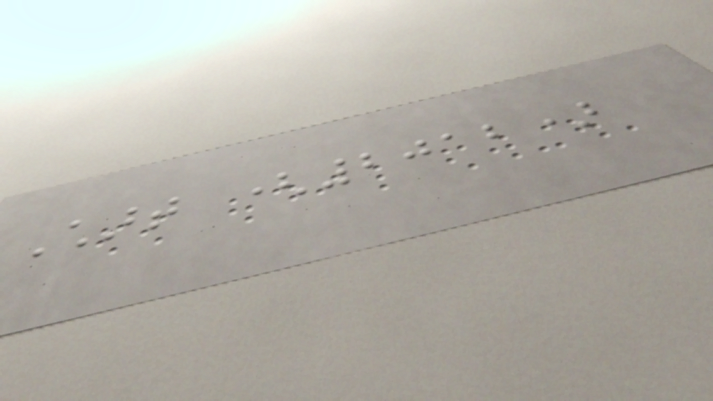Chart (2012)
